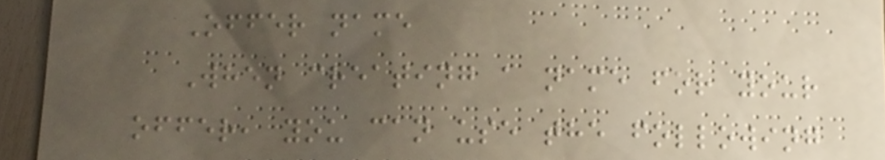Offer name
When creating a name for your
offer, you can use the following
